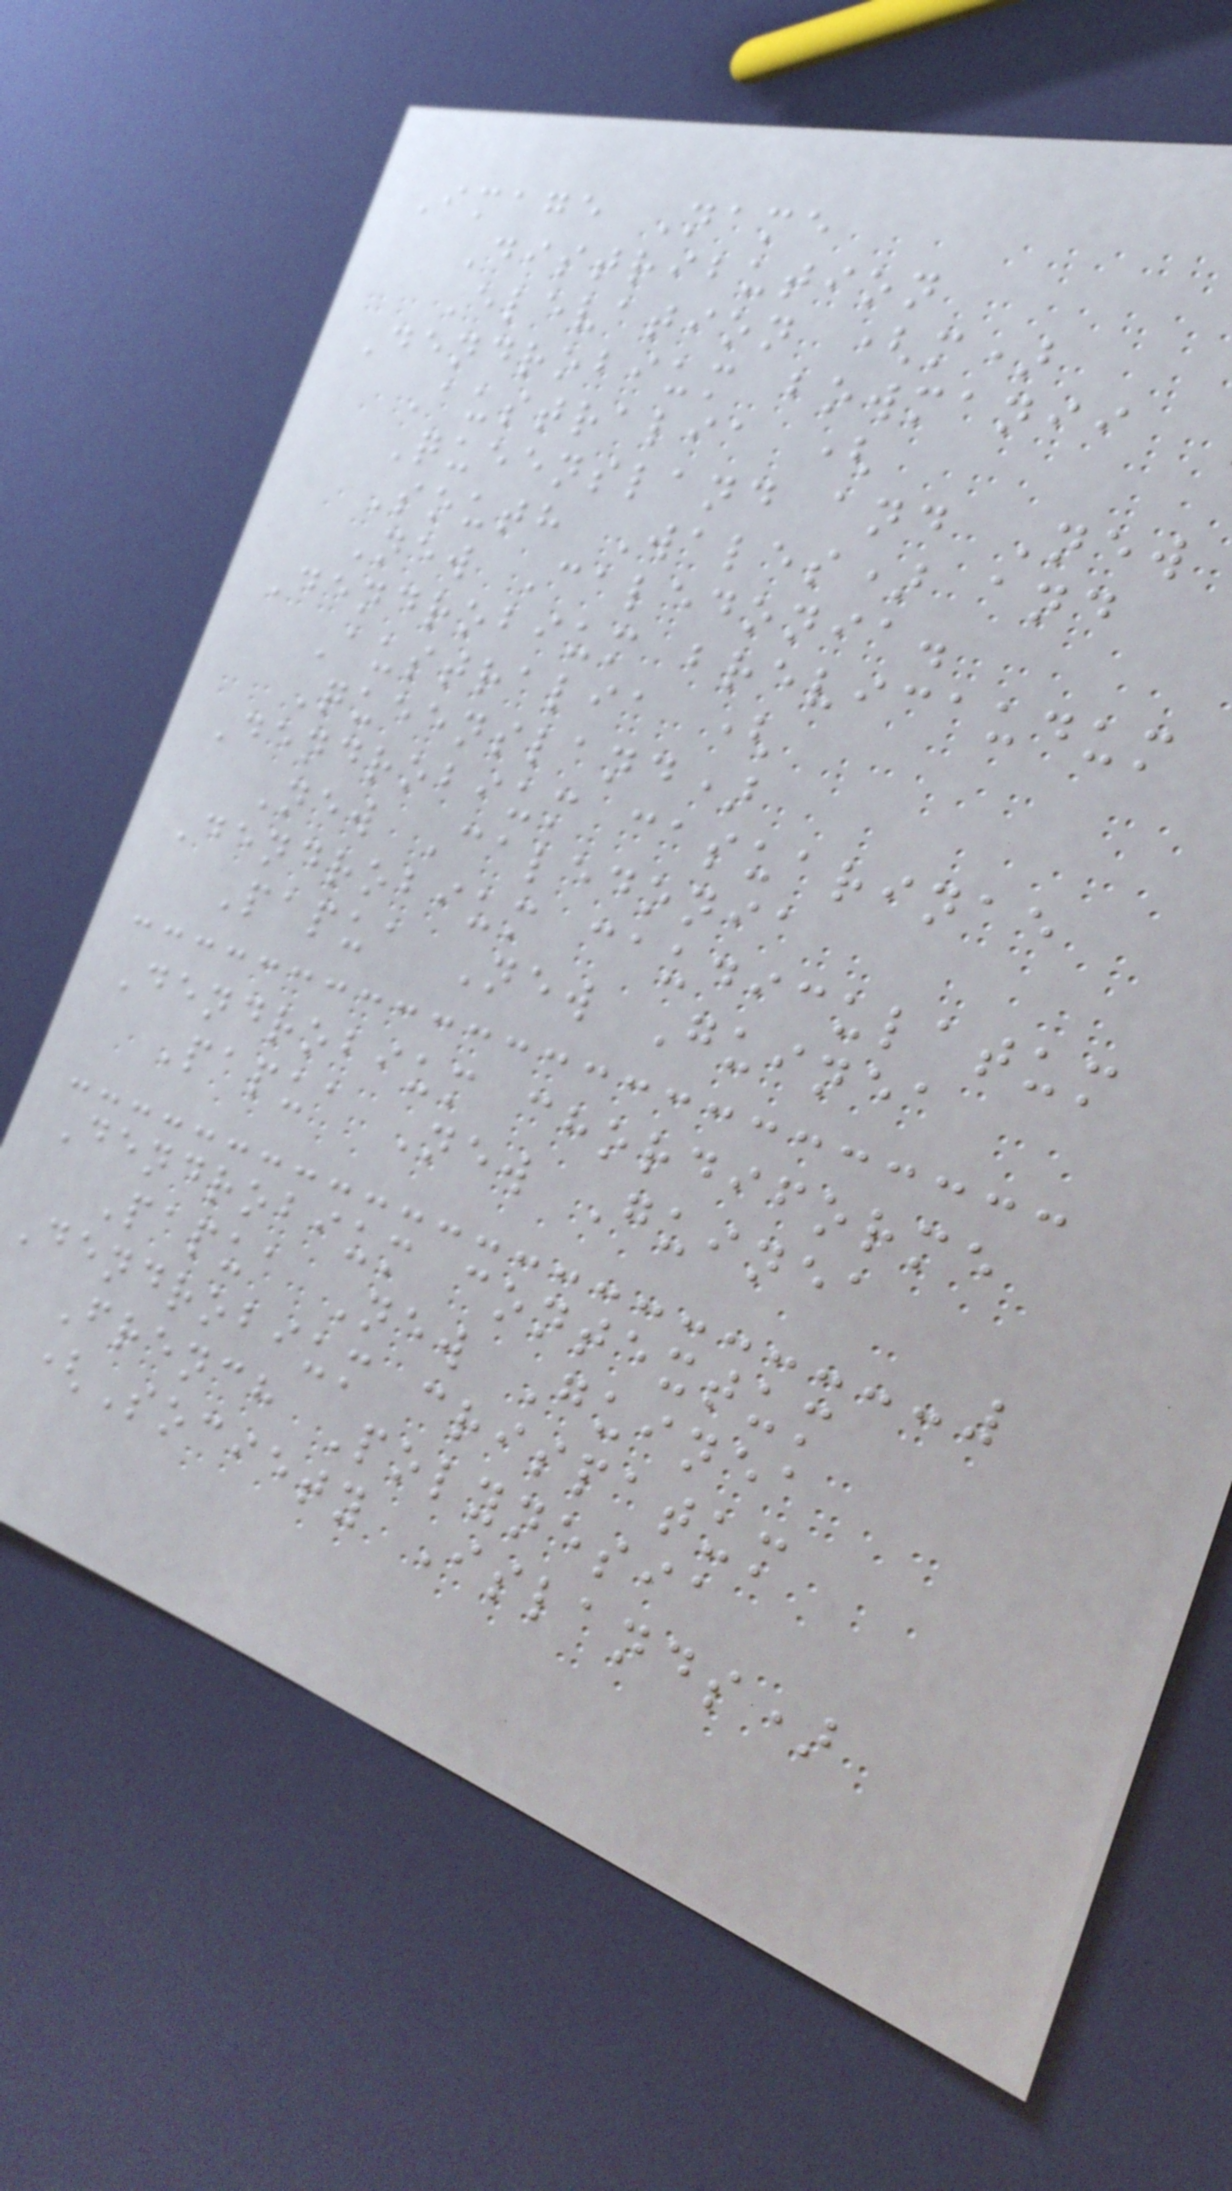Image Name
Distribution
Elevation (m)
Dendrobium bowmanii
Australia (
Queensland and New
South Wales) and
New Caledonia.
Dendrobium brevicaudum
Australia (
Queensland)
Dendrobium casuarinae
New Caledonia
Dendrobium caudiculatum
Papua New Guinea
Dendrobium chordiforme
Papua New Guinea
Dendrobium contextum
Papua New Guinea
Dendrobium crispatum
French Polynesia
(Society Islands)
